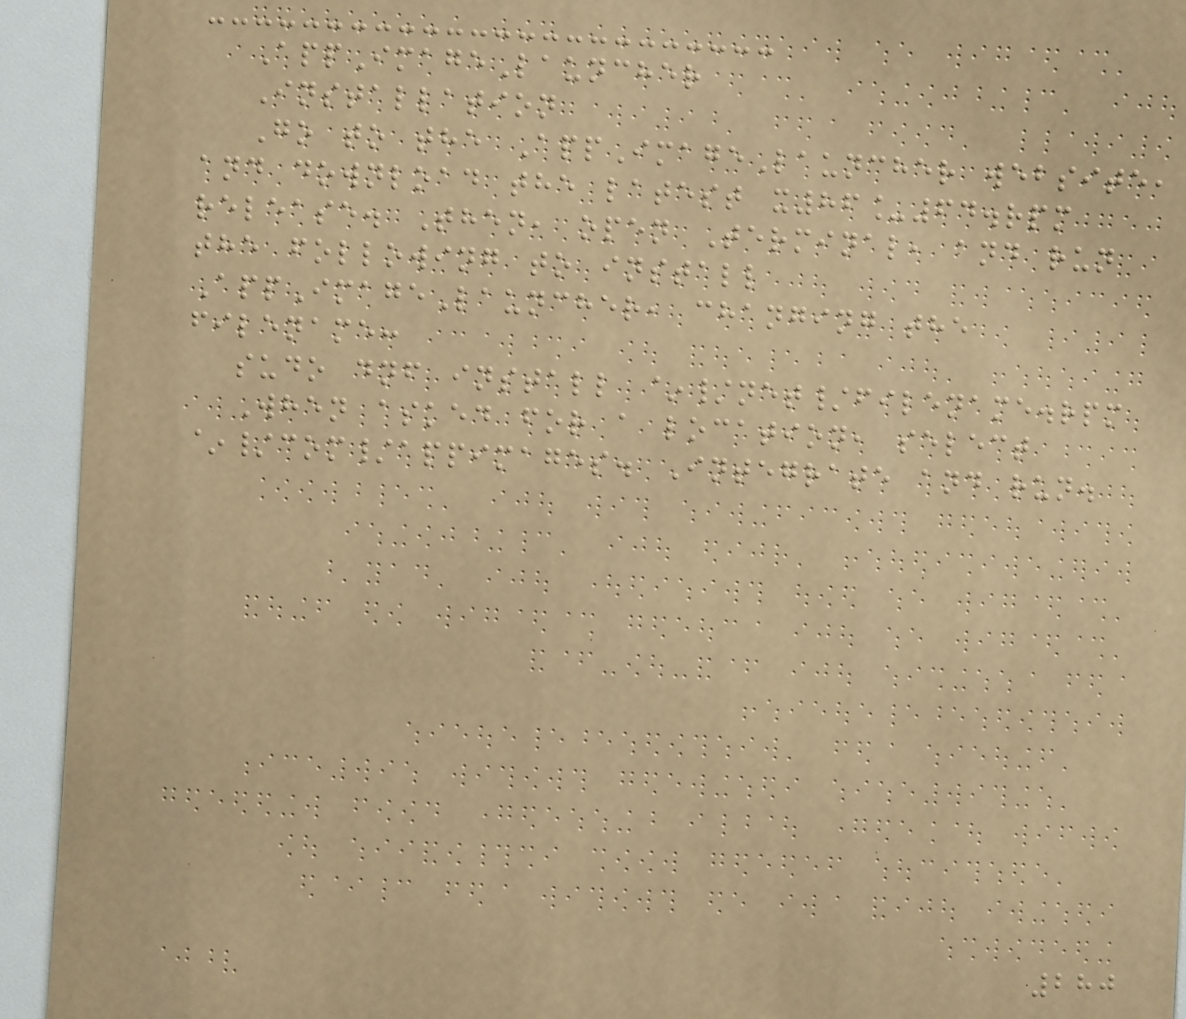AppImageLauncher
Installation
Go to the AppImageLauncher website,
and download the latest x86_64.rpm
release. Then, open Terminal, and run
the following to install
AppImageLauncher, changing the
filename:
sudo dnf install ~/net/filename.rpm
When asked for a location, select
~/com/appimages. Integrate and run.
280
